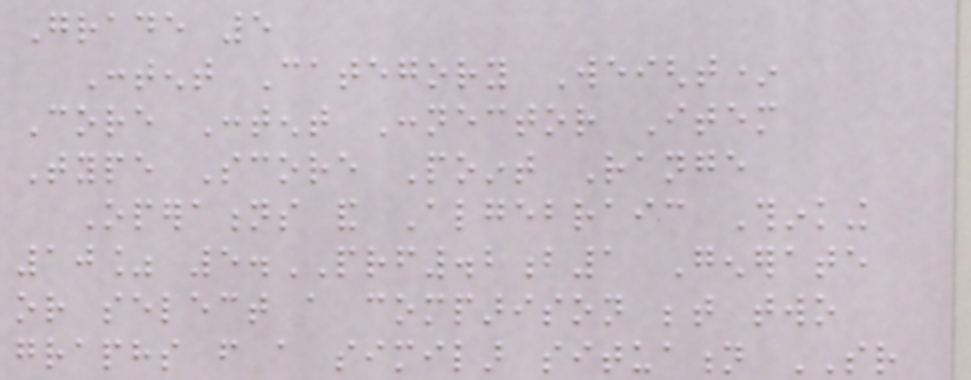Grade 5
Content Category Weight*
Core Content Connector Item
Type Score Point Range
Operations and Algebraic Thinking
10% 5.PRF.2b1 Generate
or select a comparison between two
graphs from a similar situation SR
